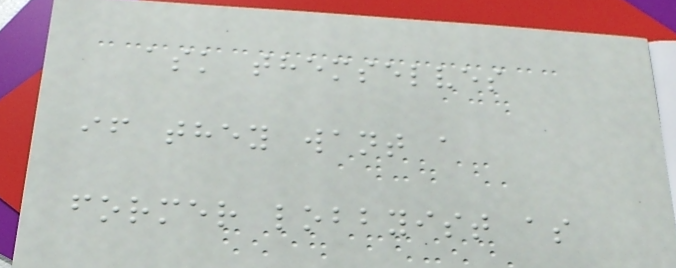ask themselves
if they want a
former lobbyist as
